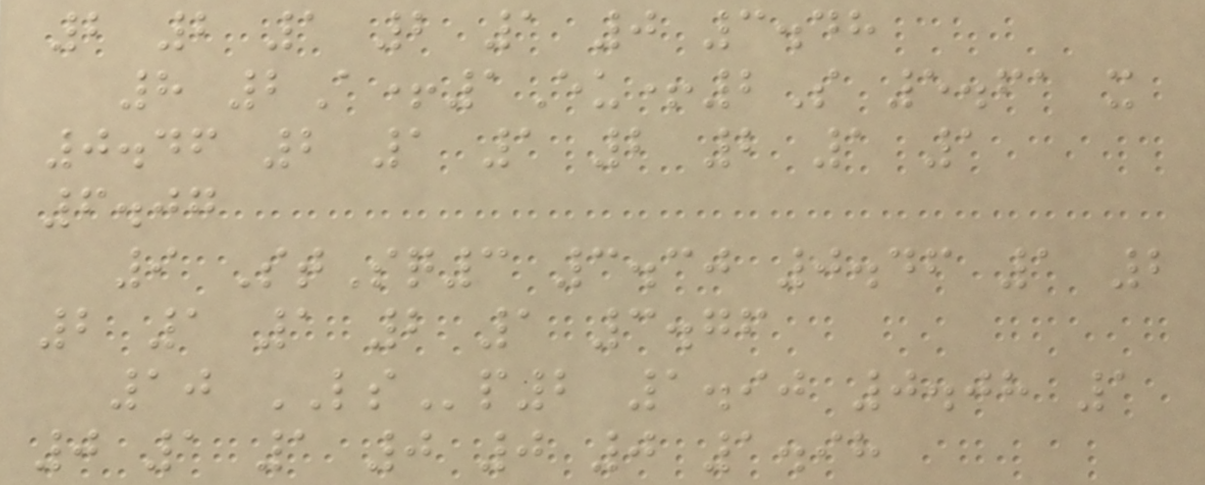2 2 1 2 1 0 3.48
8 2A+1Eu+2S 5.61 x
0.46 2 1 1 2 2 1 1
6.07
9 StSq3 3.30 0.46 1 2
2 1 1 2 1 3.76
10 LSp2 1.90 0.08 1
0 1 1 0 0 0 1.98
